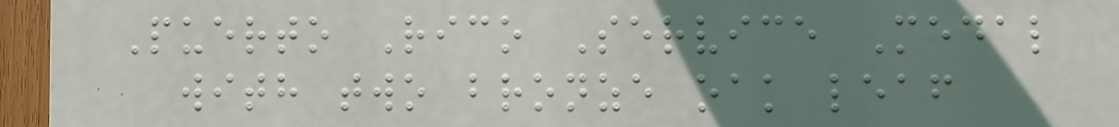Puerto Rico Service Medal
with two bronze oak leaf
